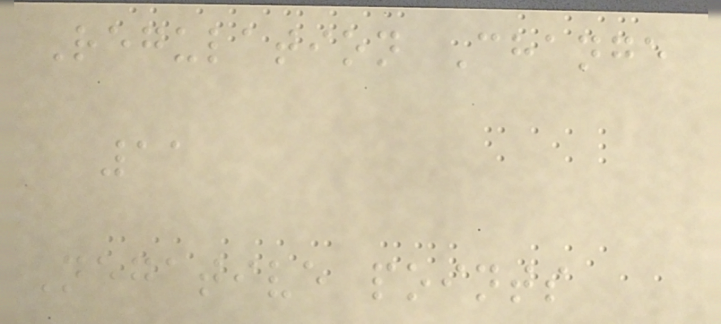Regulation Change
11
Negative points
